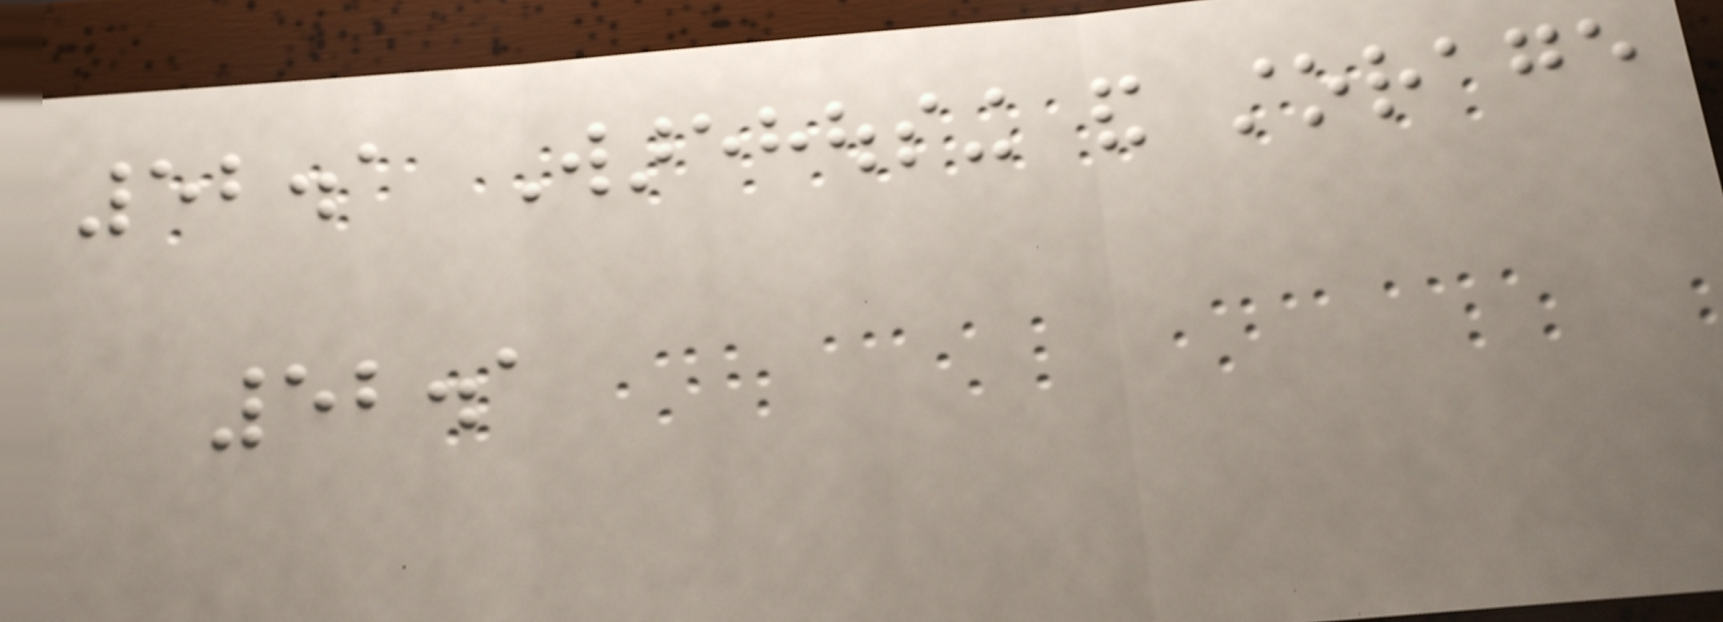52.1 Warehousing and storage
52.1
